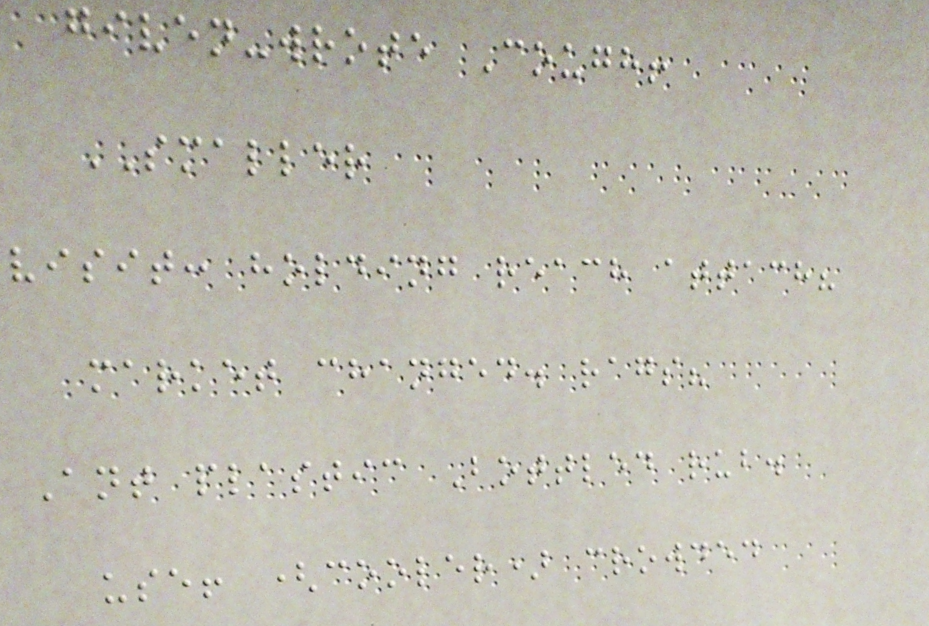given-wrote Cough!
SMALLER
visit: holding reach attach?
market changed. rags?
Ant plastic Bottled rub.
use! (cooler) crowded
